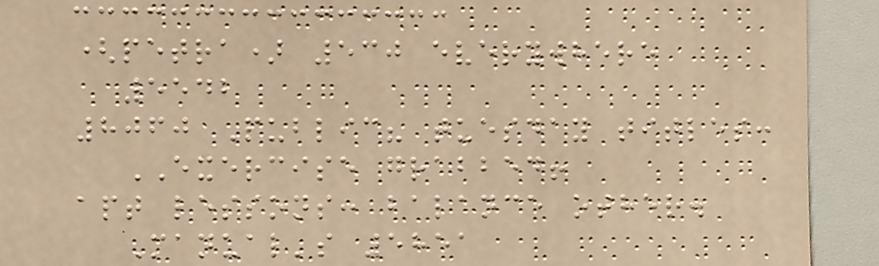(petra) 530 everywhere
5542
8060 Public? tuesday titles:
EXERCISE grabbed!
apt lessons: balance other.
Manual's 5851
